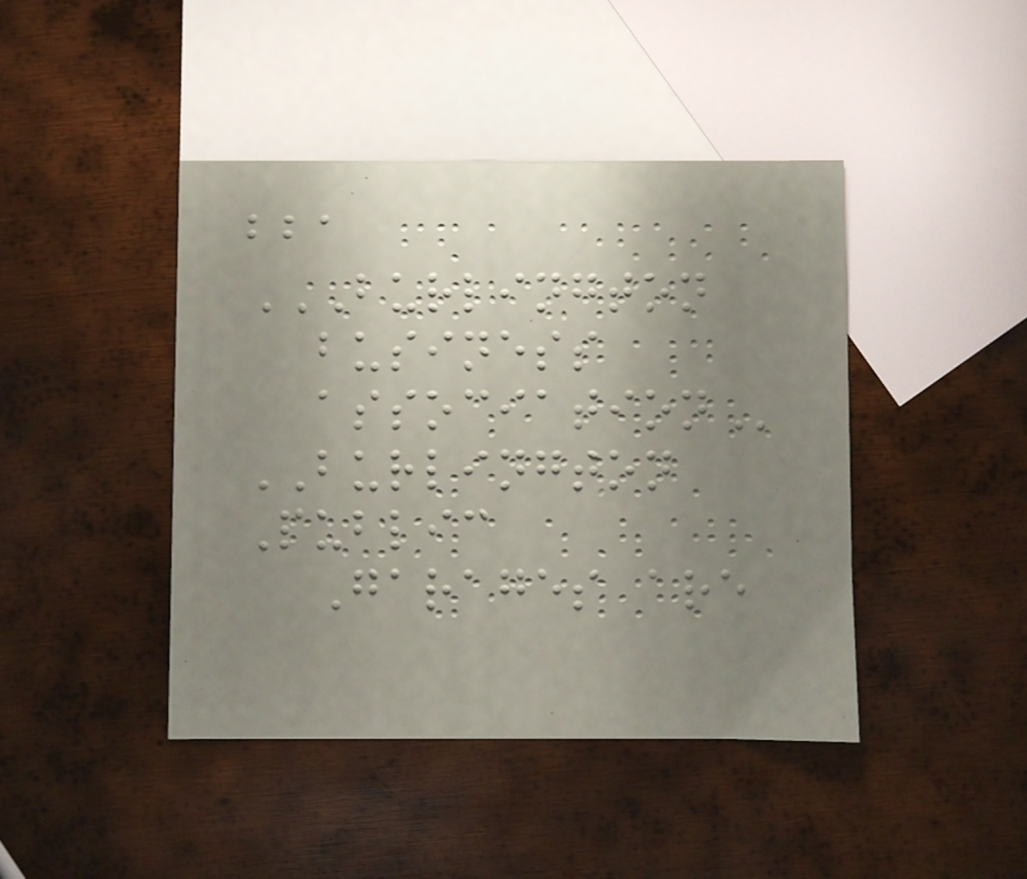bba
BURLINGTON
BUSINESS
ASSOCIATION
BURLINGTON
Public
Garages are
